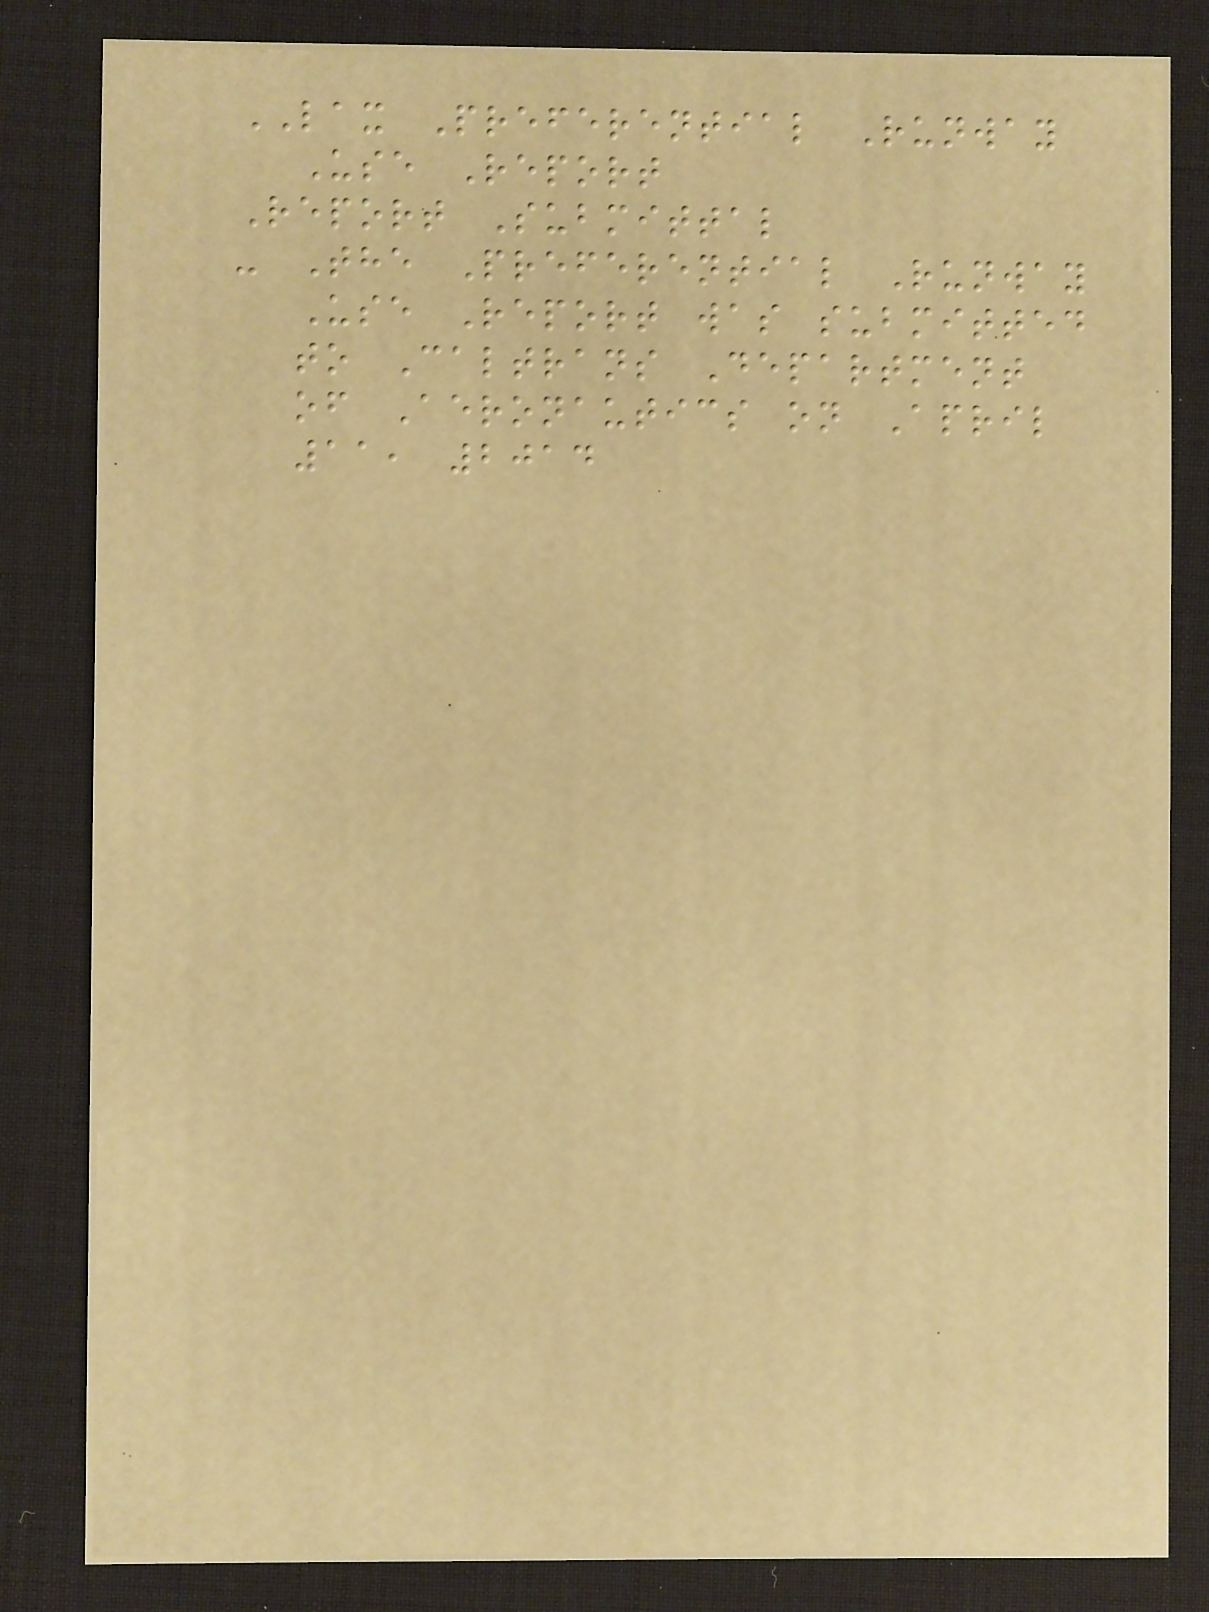LAX Preferential Runway
Use Report
Report Submittal
- The Preferential Runway
Use Report was submitted
to Caltrans Department
of Aeronautics on April
11, 2014
